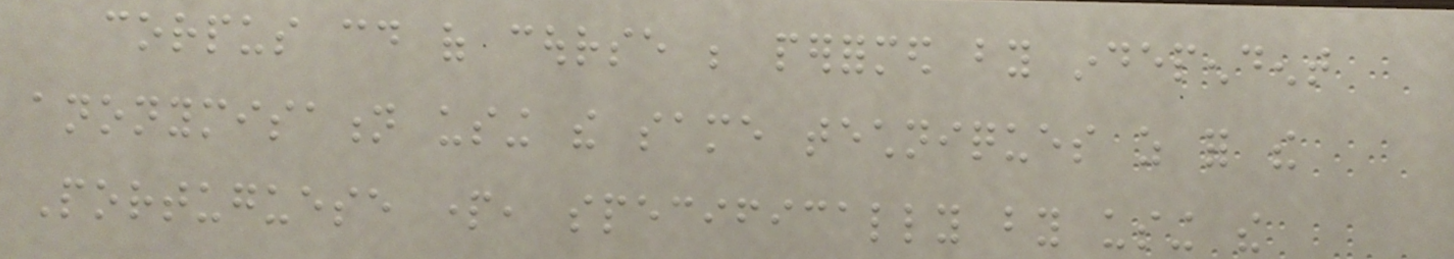corpus could of course be performed by independent
anonymisation using the same techniques as for the
Portuguese part, specifically by using the
